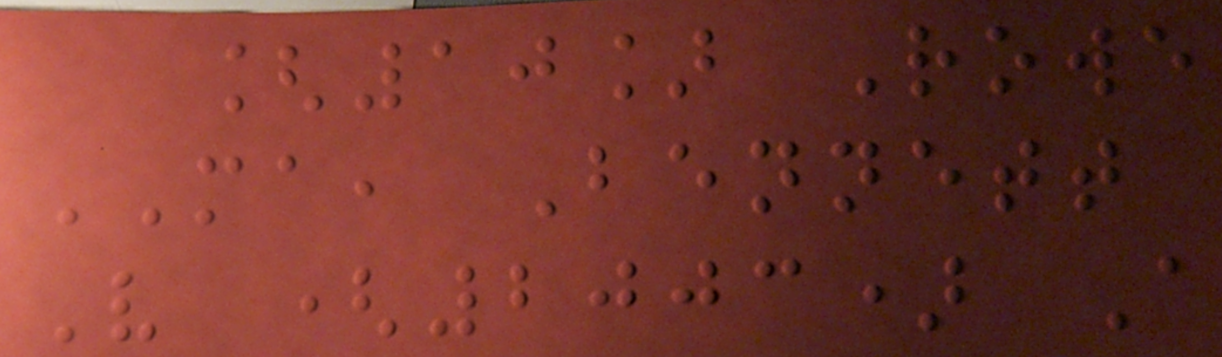[10] Rowe
MA, Bennett
V (2003) A
